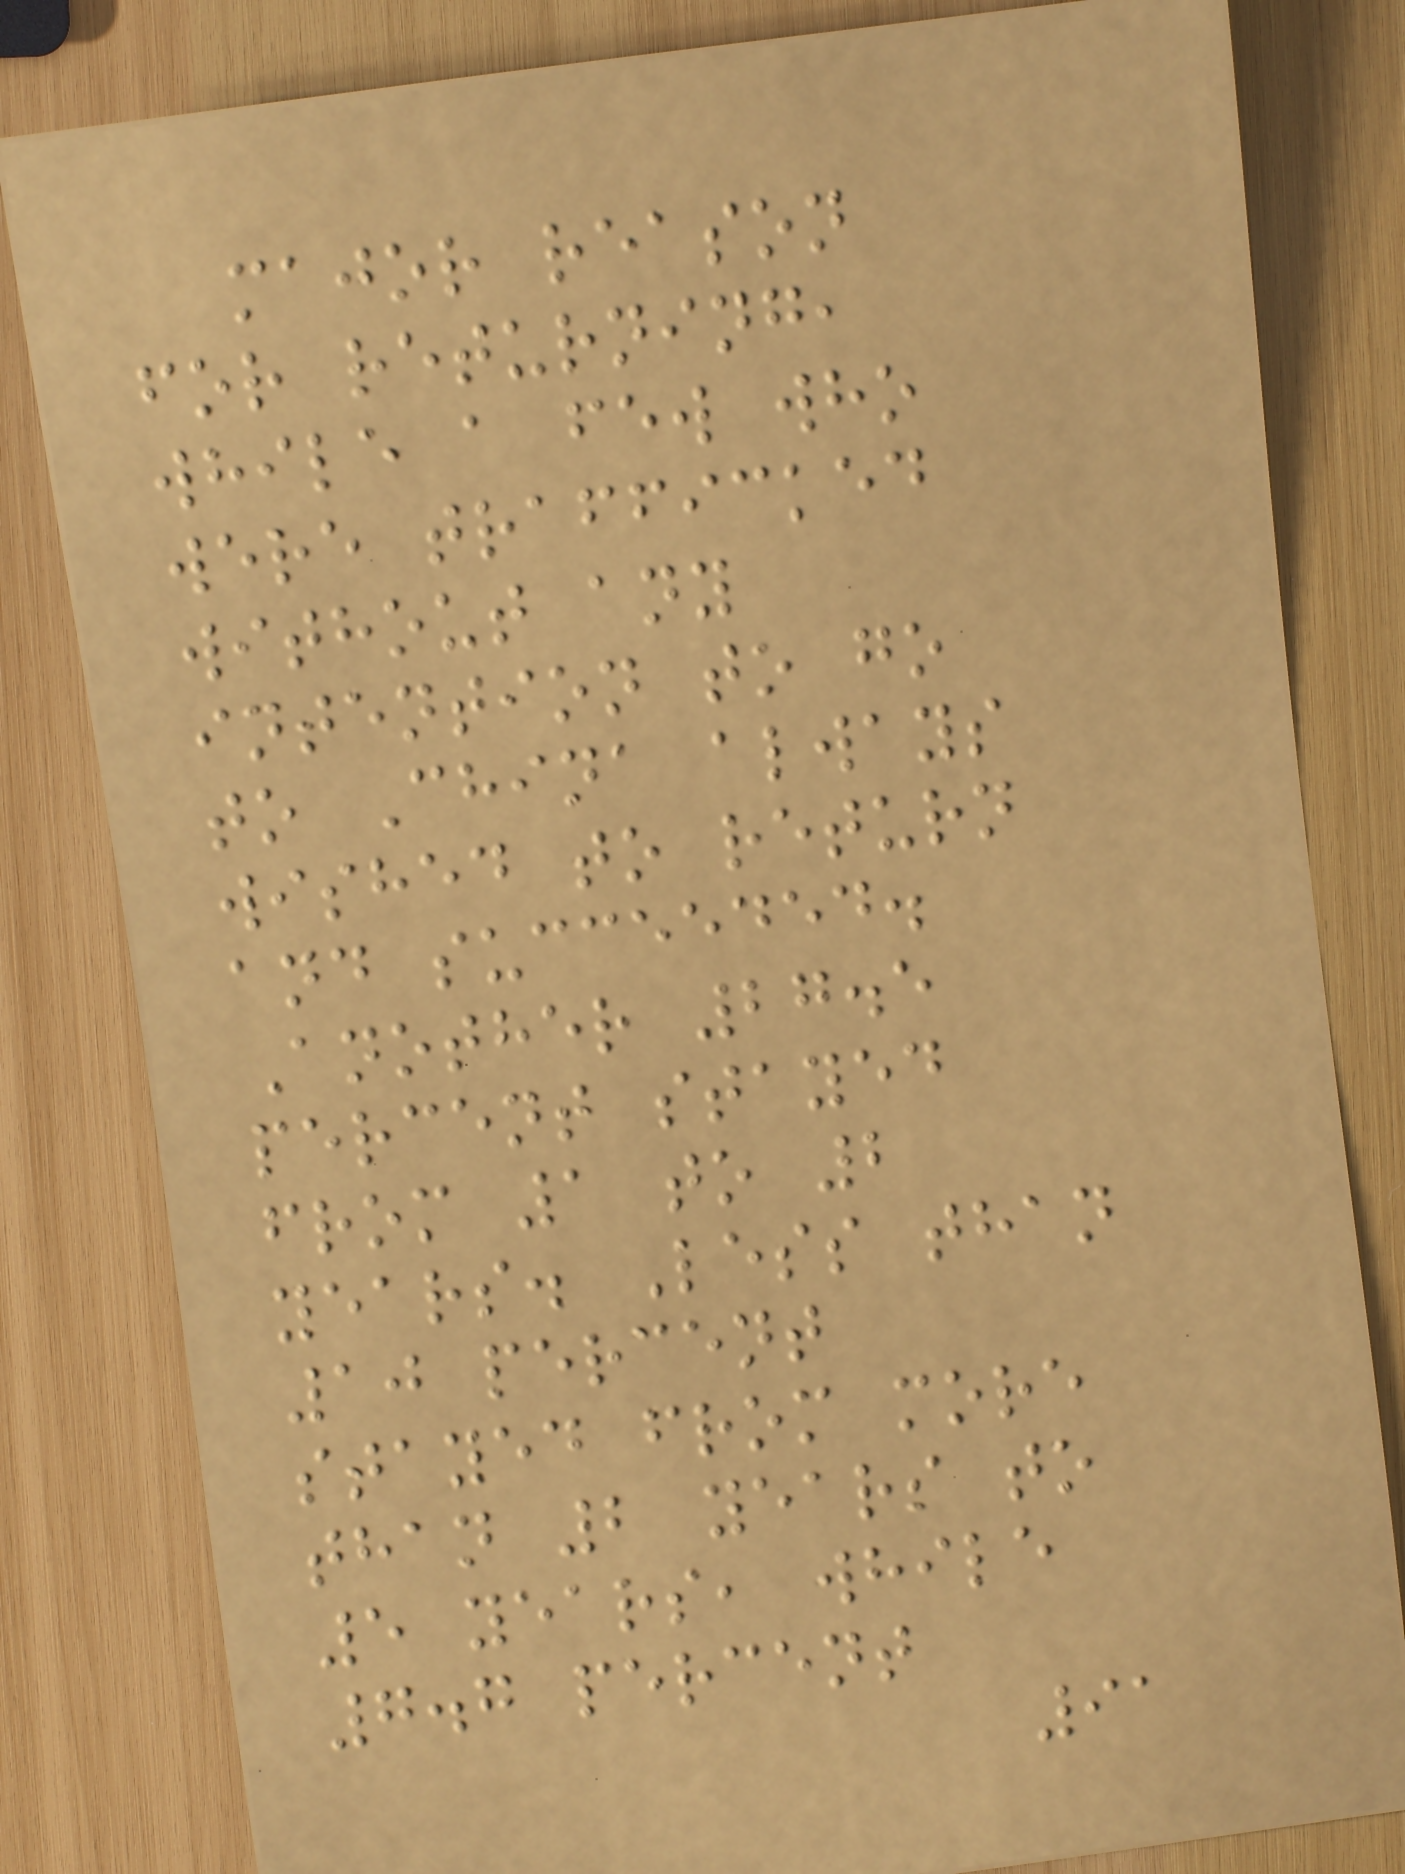major reason
for returning,
while a few who
were trafficked
without any
intention to go
to China always
wished to return
and succeeded.
Another 27.5
percent stayed
from 1 to 2
years. Less than
10 percent
stayed from more
than 2 years to
5 years, while
7.7 percent
91
